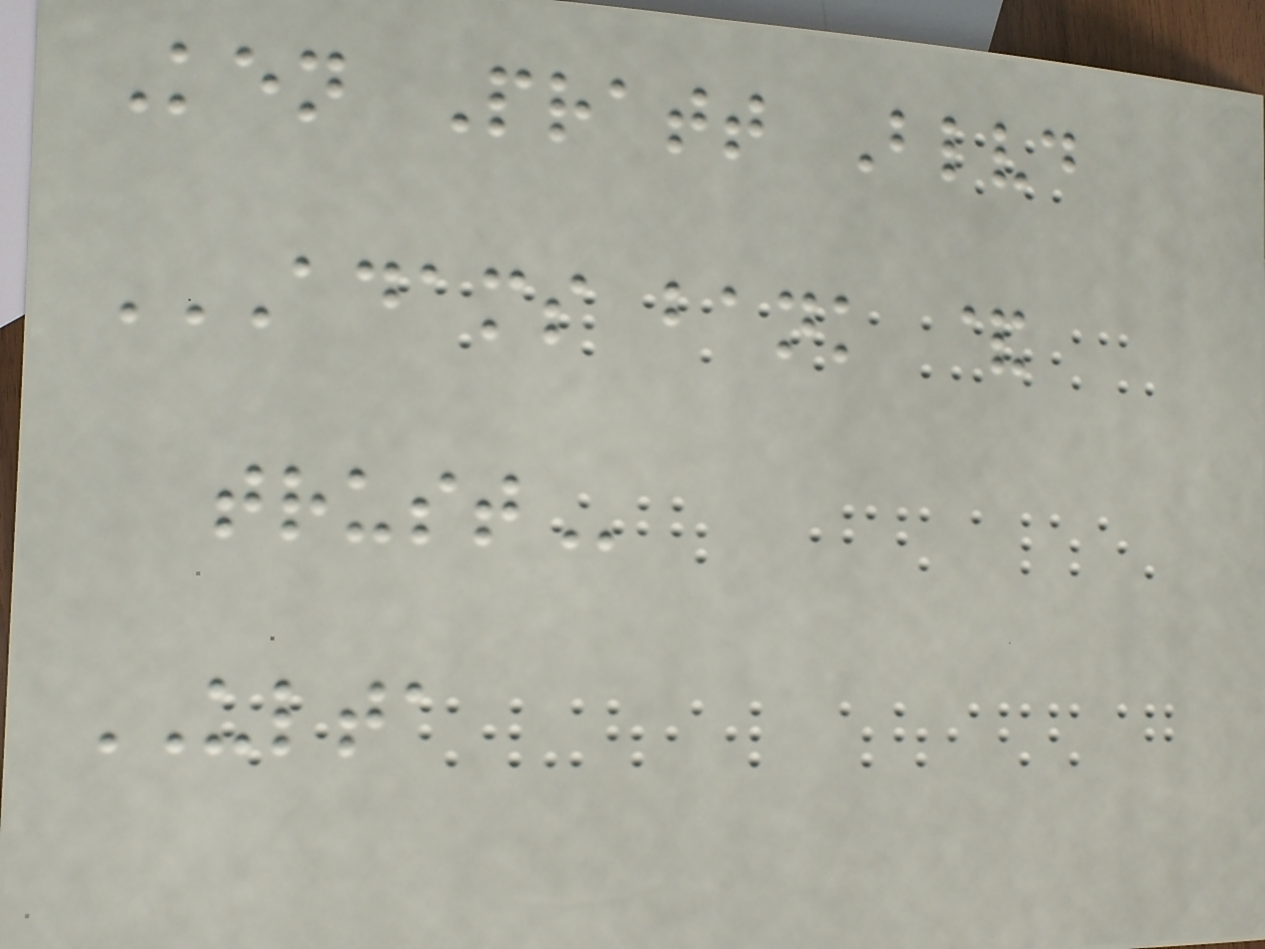Ken Pratt Blvd
ADAMS BANK &
TRUST
ULTA
